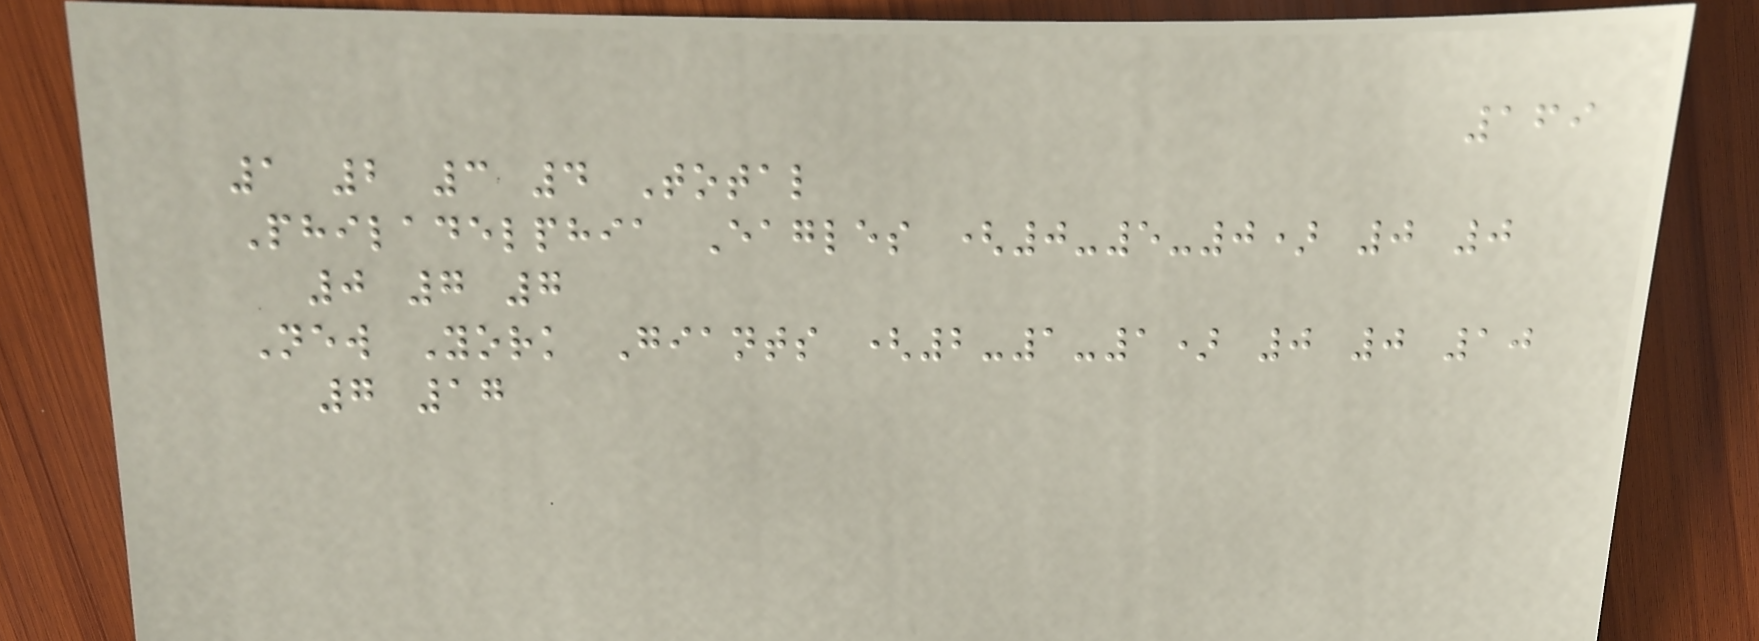169
1 2 3 4 Total
Philadelphia Eagles (0-5-0) 0 0
0 7 7
New York Giants (2-1-1) 0 0 10
7 17
